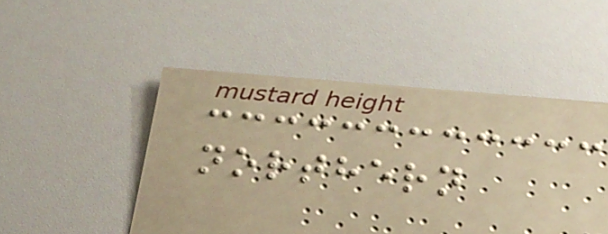northern
